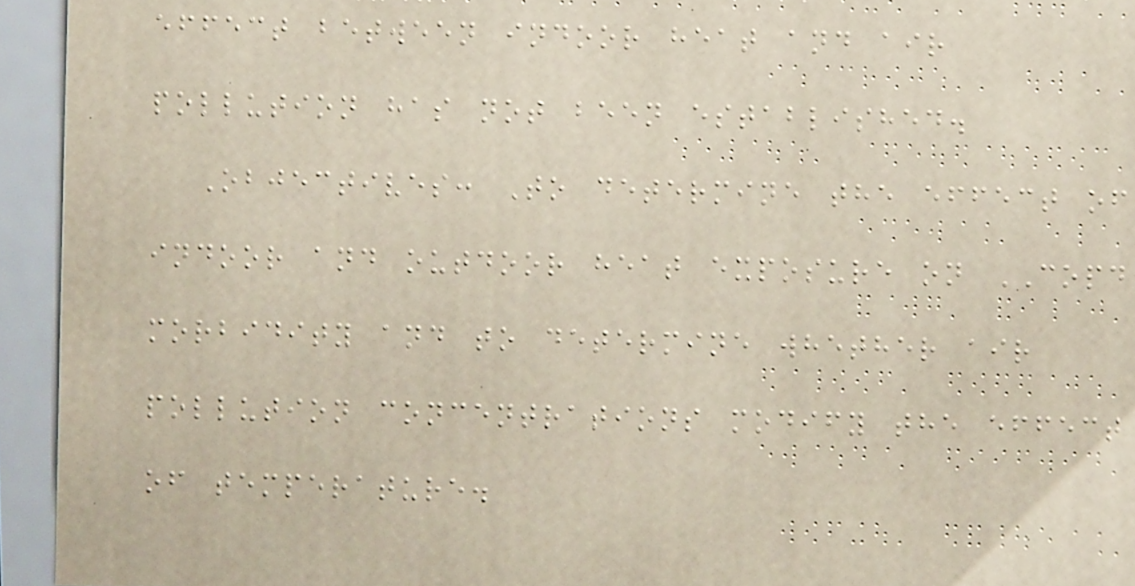effect between indoor heat and air
pollution has not been established.
Objectives: To determine the effect of
indoor and outdoor heat exposure on COPD
morbidity and to determine whether air
pollution concentrations modify the effect
of temperature.
